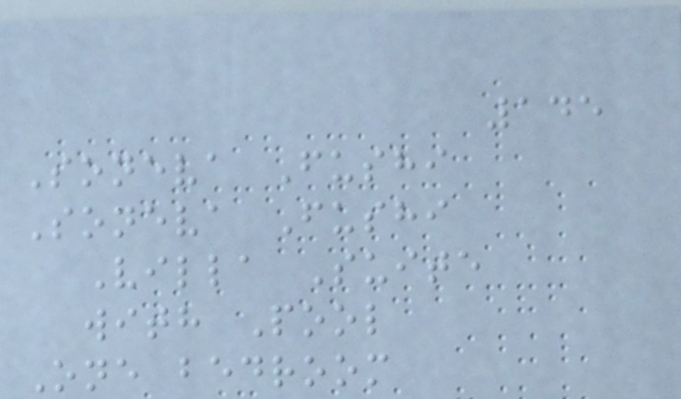145
Soneva Fushi
Soneva Fushi
Villa Suite
with Pool
One bedroom
